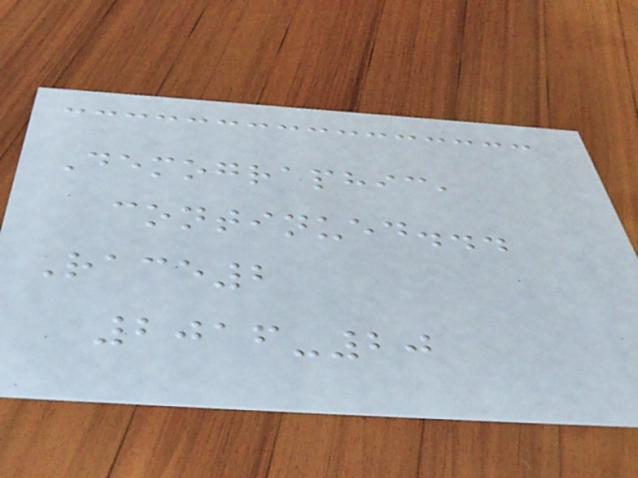Demographic,
continued...
Race2
2016-20
